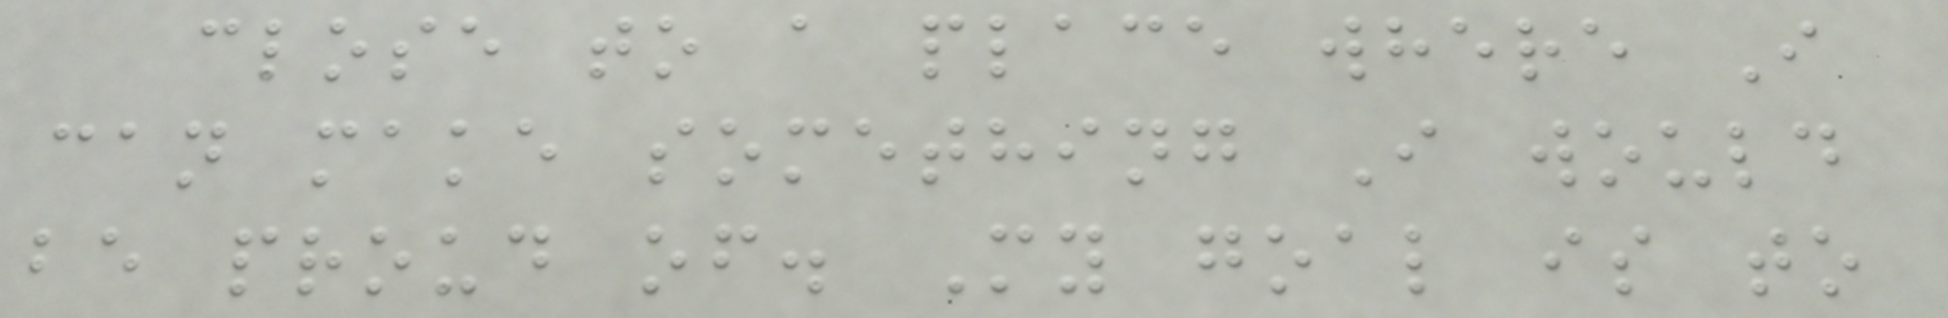close to a place where I
can make something I would
be proud of. My goal is to
